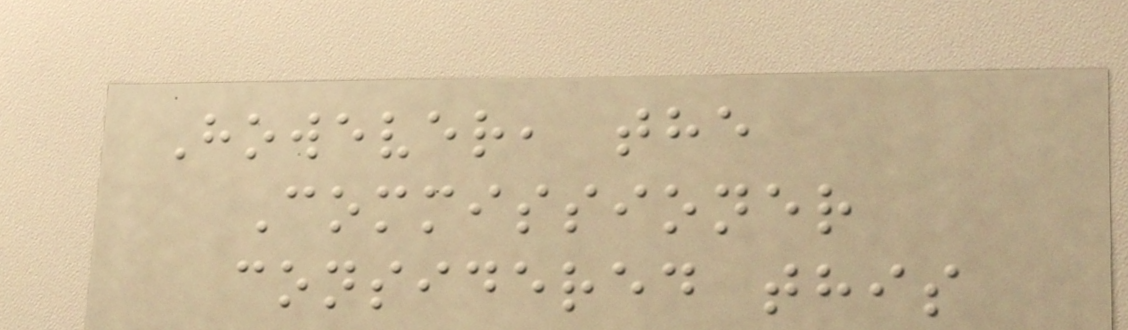However, the
Commissioner
considered this
